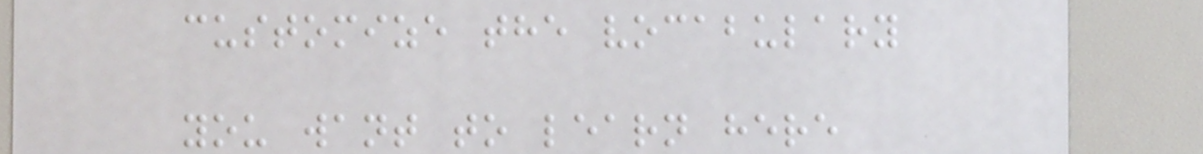customize the vocabulary
you want to learn here
